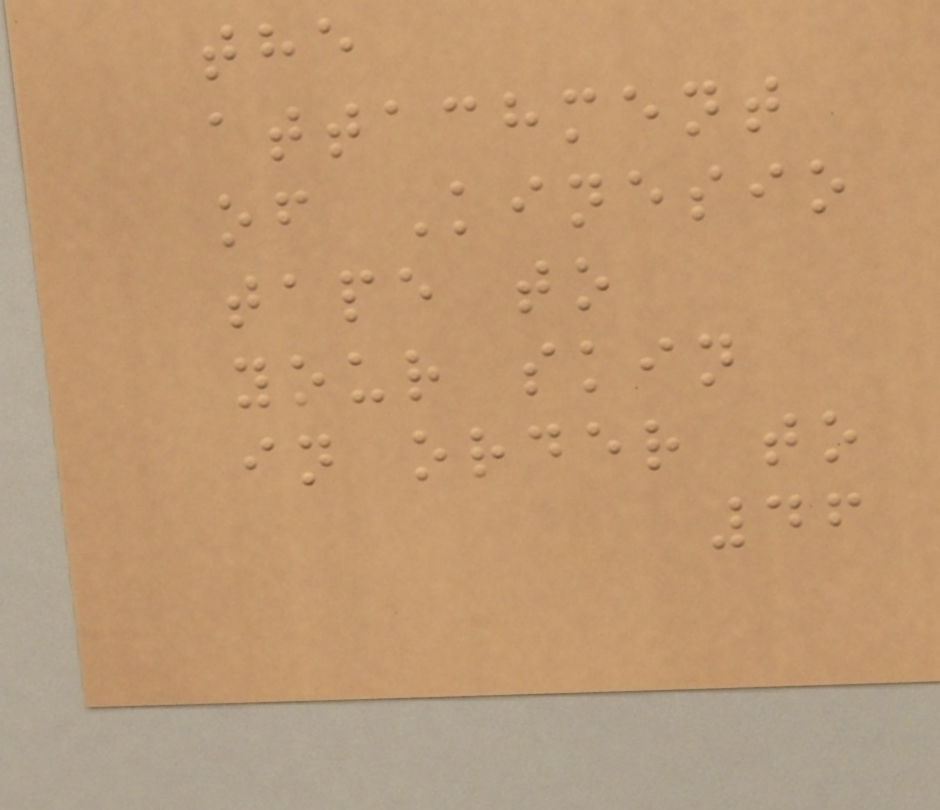the
attachment
of Kinesio
tape to
your skin
in order to
46
